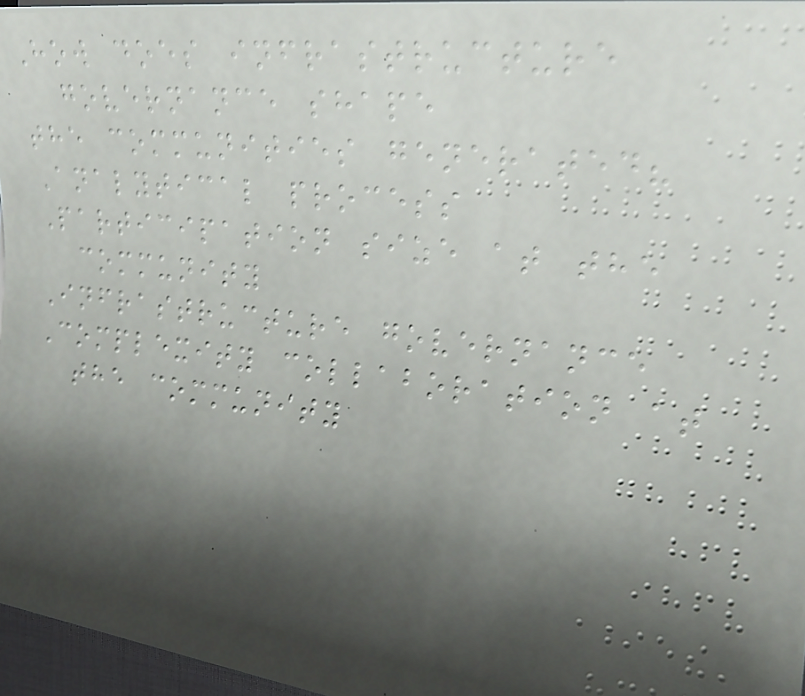How does infrastructure
governance shape
the communities generated?
Analytical process
Participation size at the
community
Infrastructure governance
Complexity collaboration at
the community
